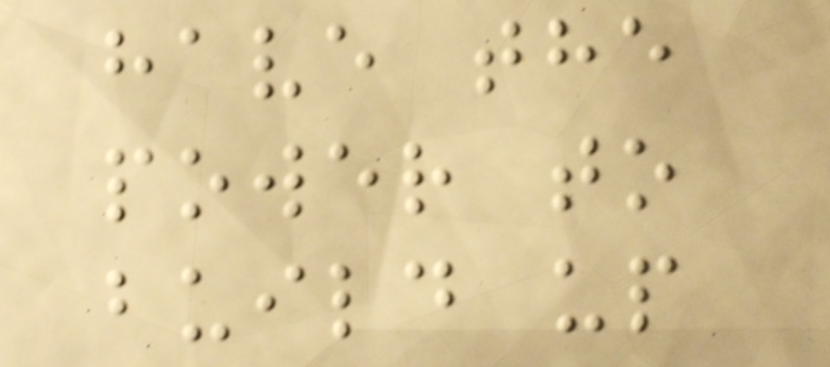have the
power to
build up
